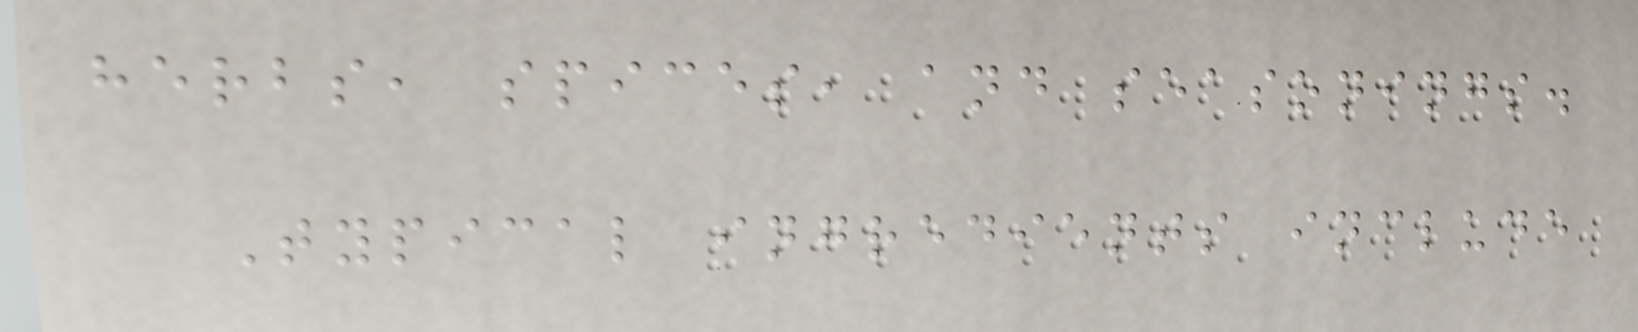herbs, spices, and seasonings.
Typical ingredients include
